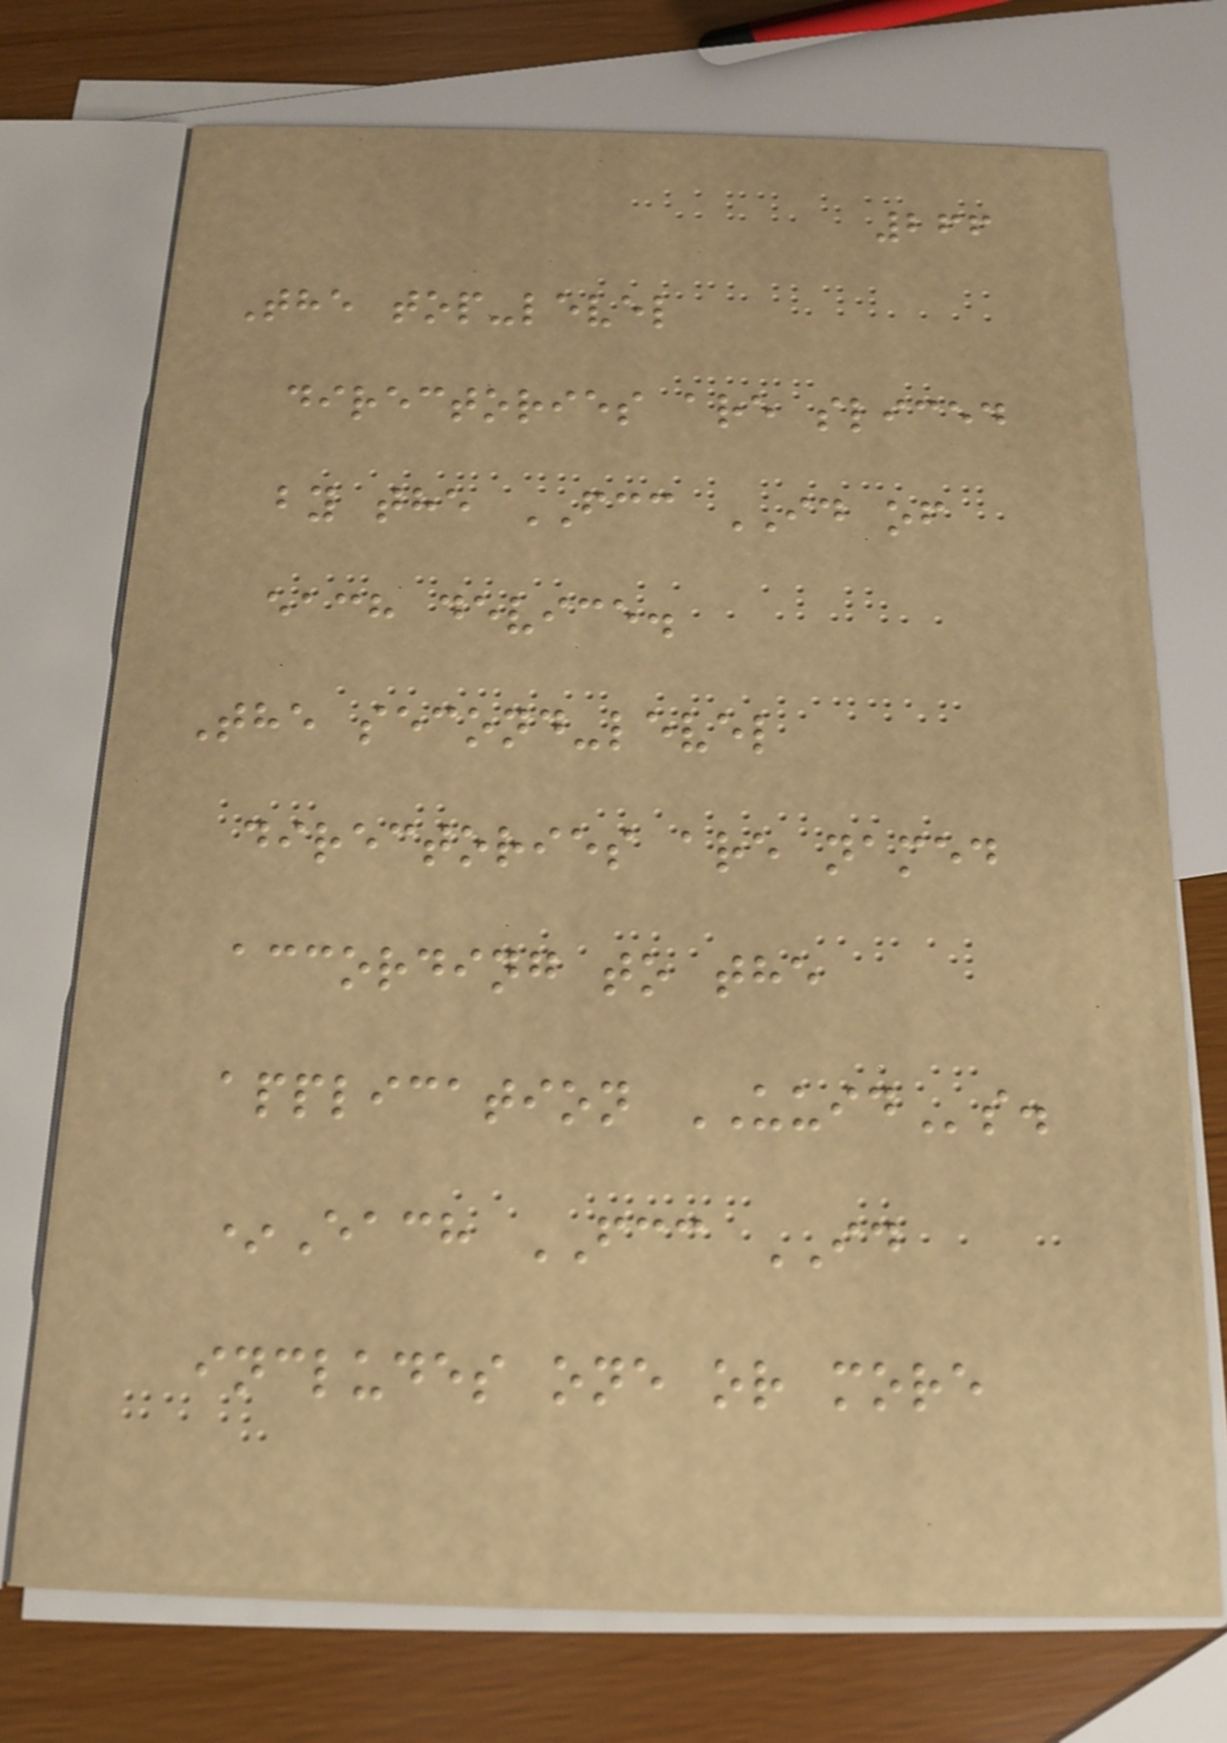266
The top-level
directories are sliced
by the FCC ID of
each device.
The second-level
directories are named
according to the
application UUIDs.
*Each FCC ID
includes one or more
